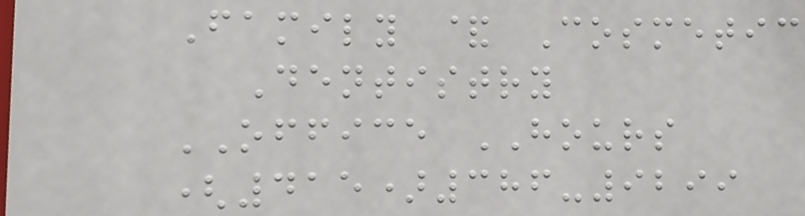Family & Cosmetic
Dentistry
OFFICE HOURS
(415)386-9299
